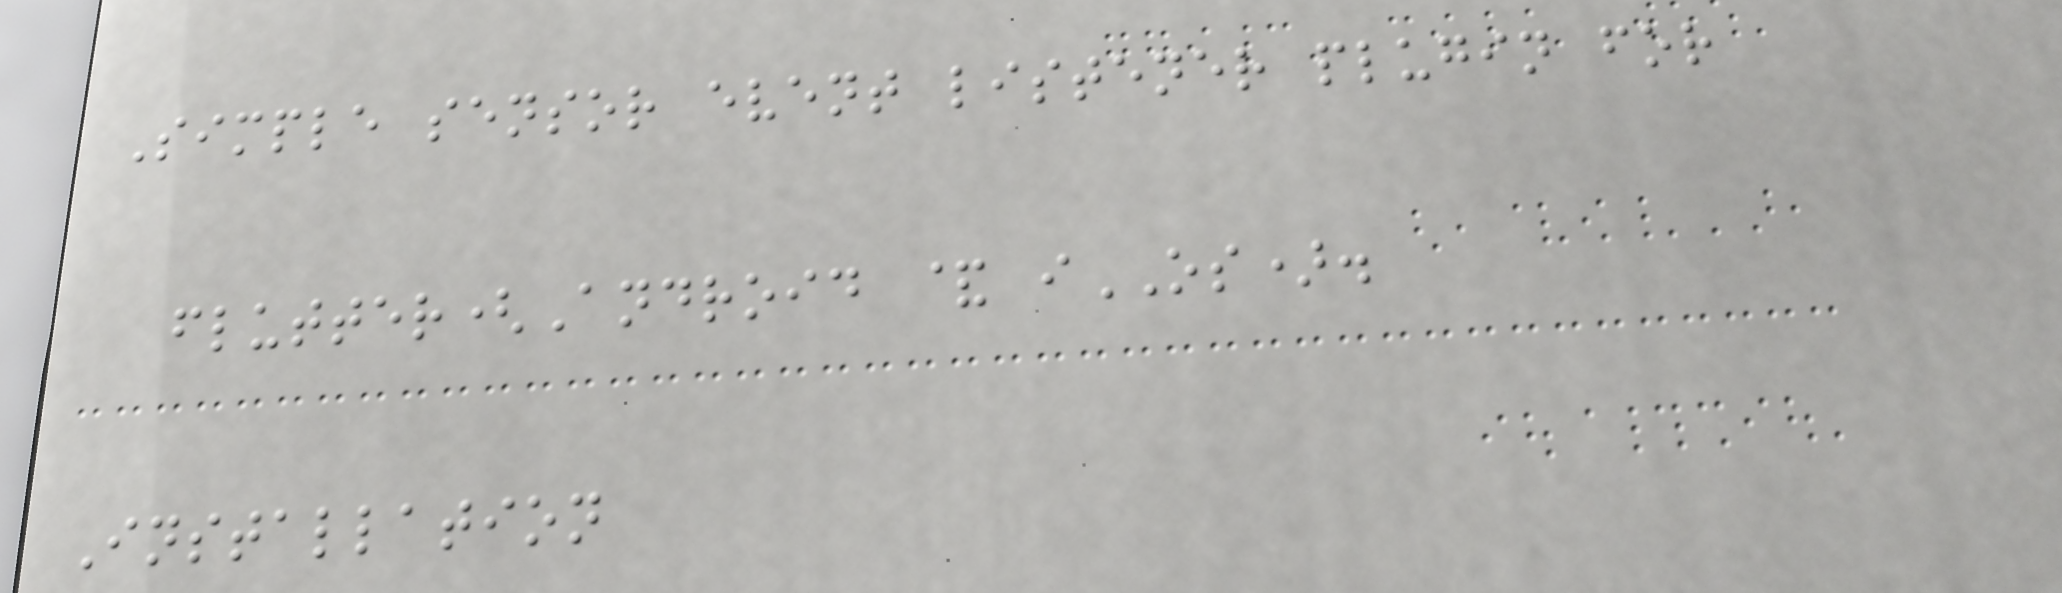Simple sensor event listener plugin for
flutter(Android & iOS).
Installation
